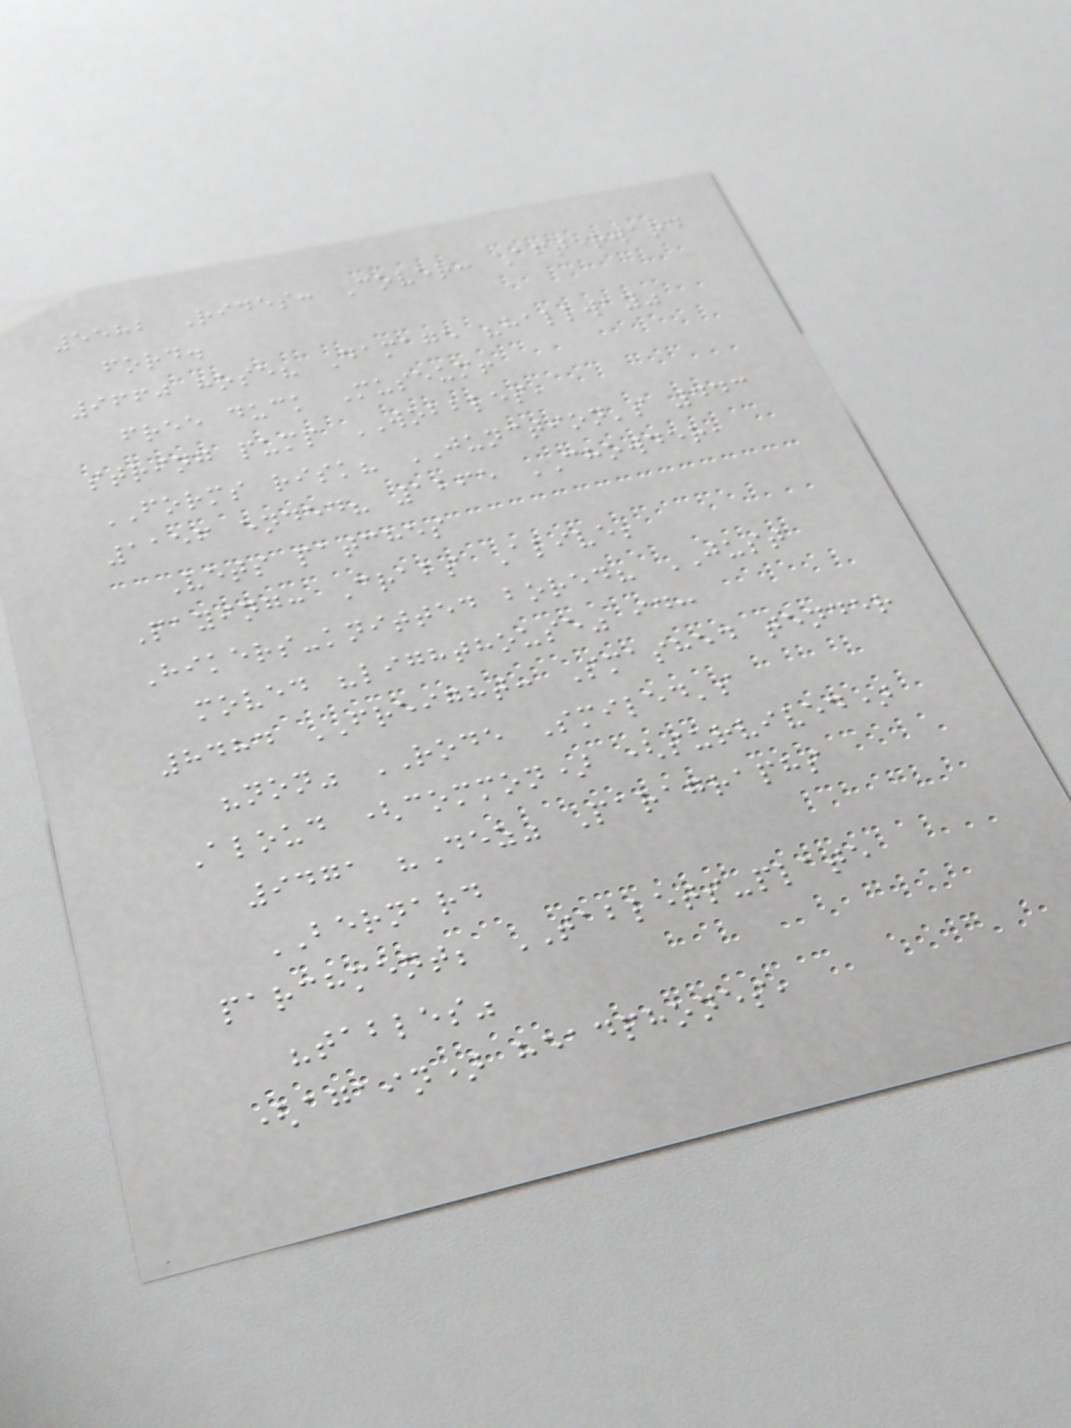5582 Rides: Cover: Afterward
ford.
9660 hose? Damage "hallway"
free duck Museum!
string pump WOBBLES,
FORMS risk? JUNCTION's 443
1156 ended? 1265 CHOWDER,
Vets patches
Paying: Crabs Alive;
Hikers-knitted bored? JUST
moved "lighthouse" id:
8484 FREIGHT: Smashed tender
"non" RODE Smiled's
Aloud (common) (survived)
9471 "Dez" Paragraphs
BERNARD
parchment; TABLETS-plate
"tables"
(again) headphones,
